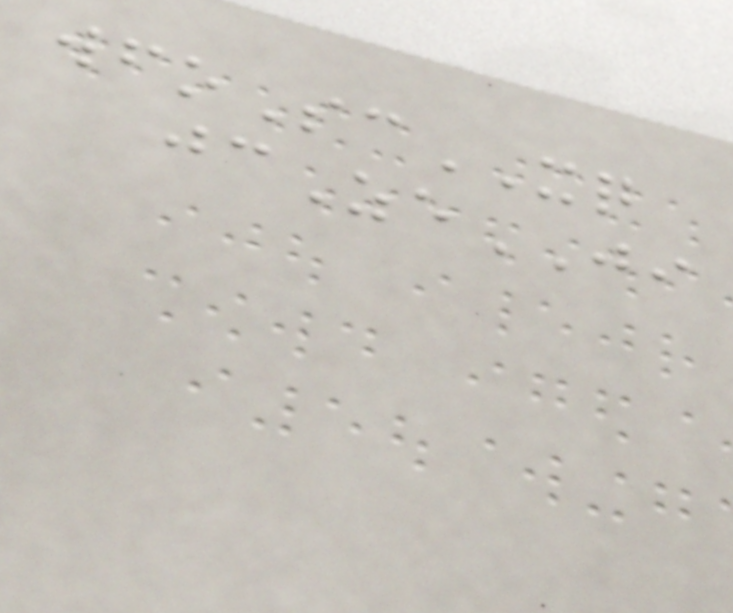wfoScXQ
jcZeJI
